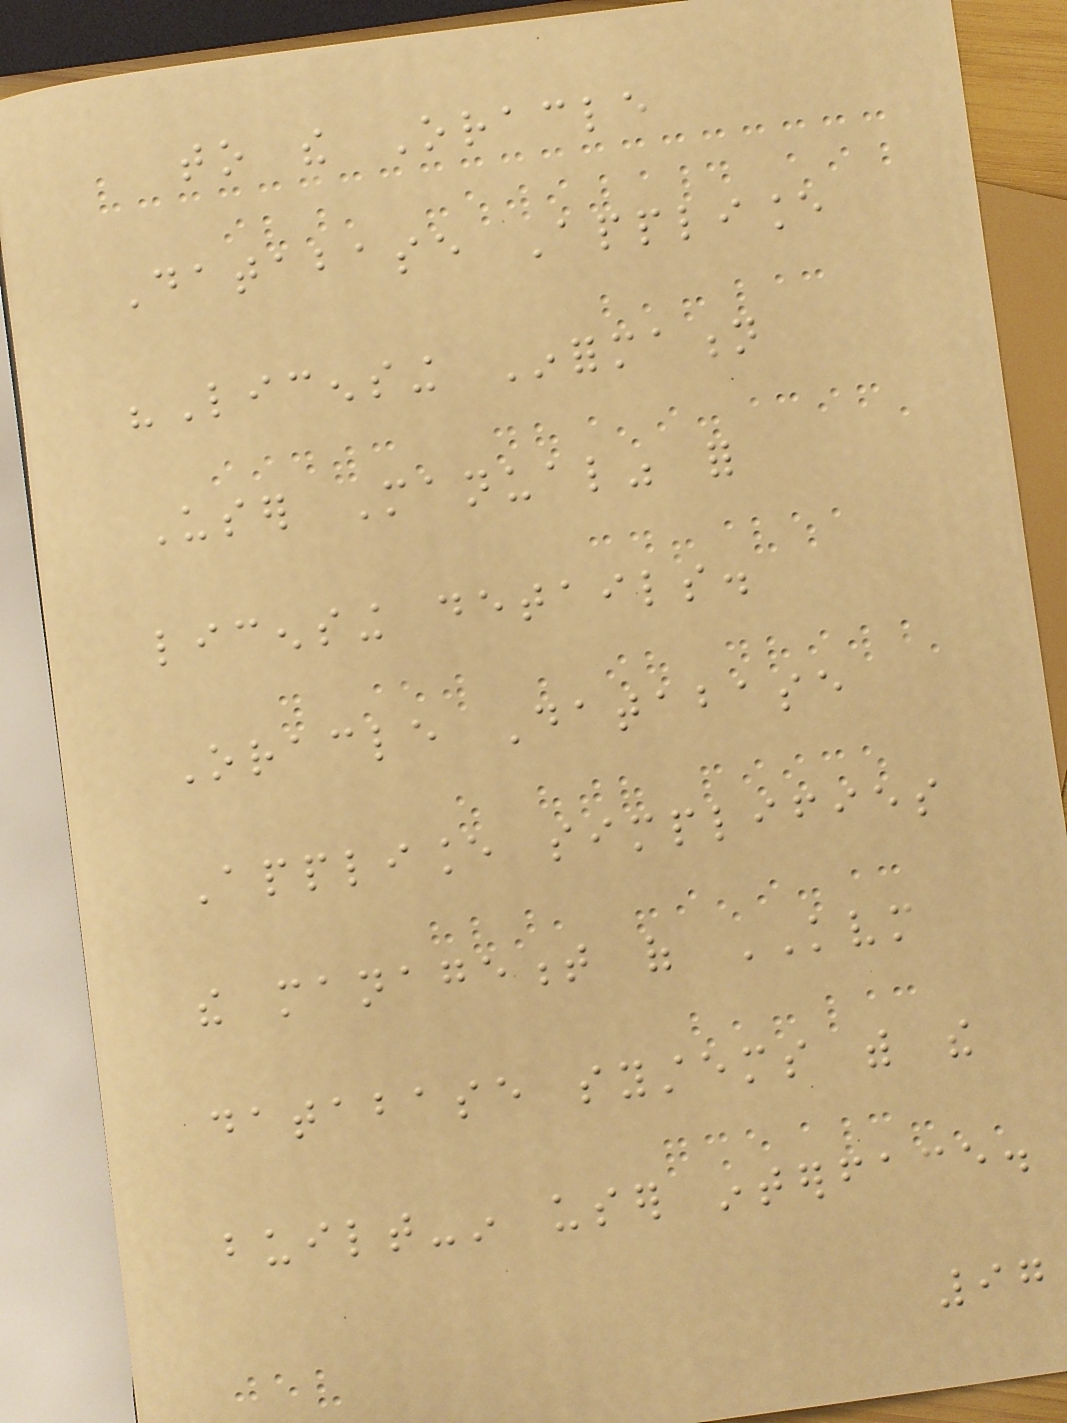to the Oracle
Database Appliance
"Licensing Information
User Manual" for
licensing details.
Oracle Database
Appliance simplifies
the management of KVM
database systems with the
built-in user interface.
97
